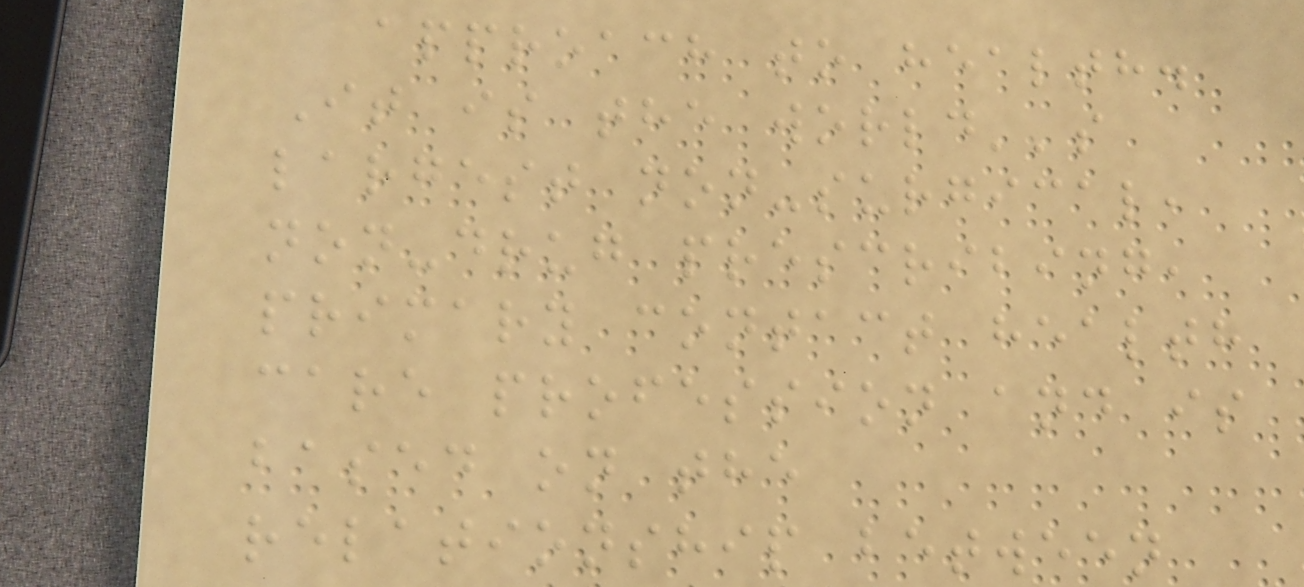approach to health.
It is the world''s
largest non-surgical,
non-drug prescribing,
primary contact health
care profession and is
based on the
relationship between
